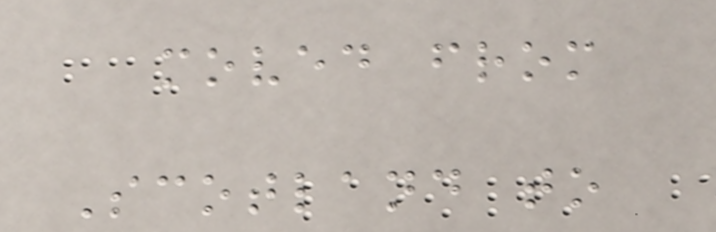moved from
Scotland to
